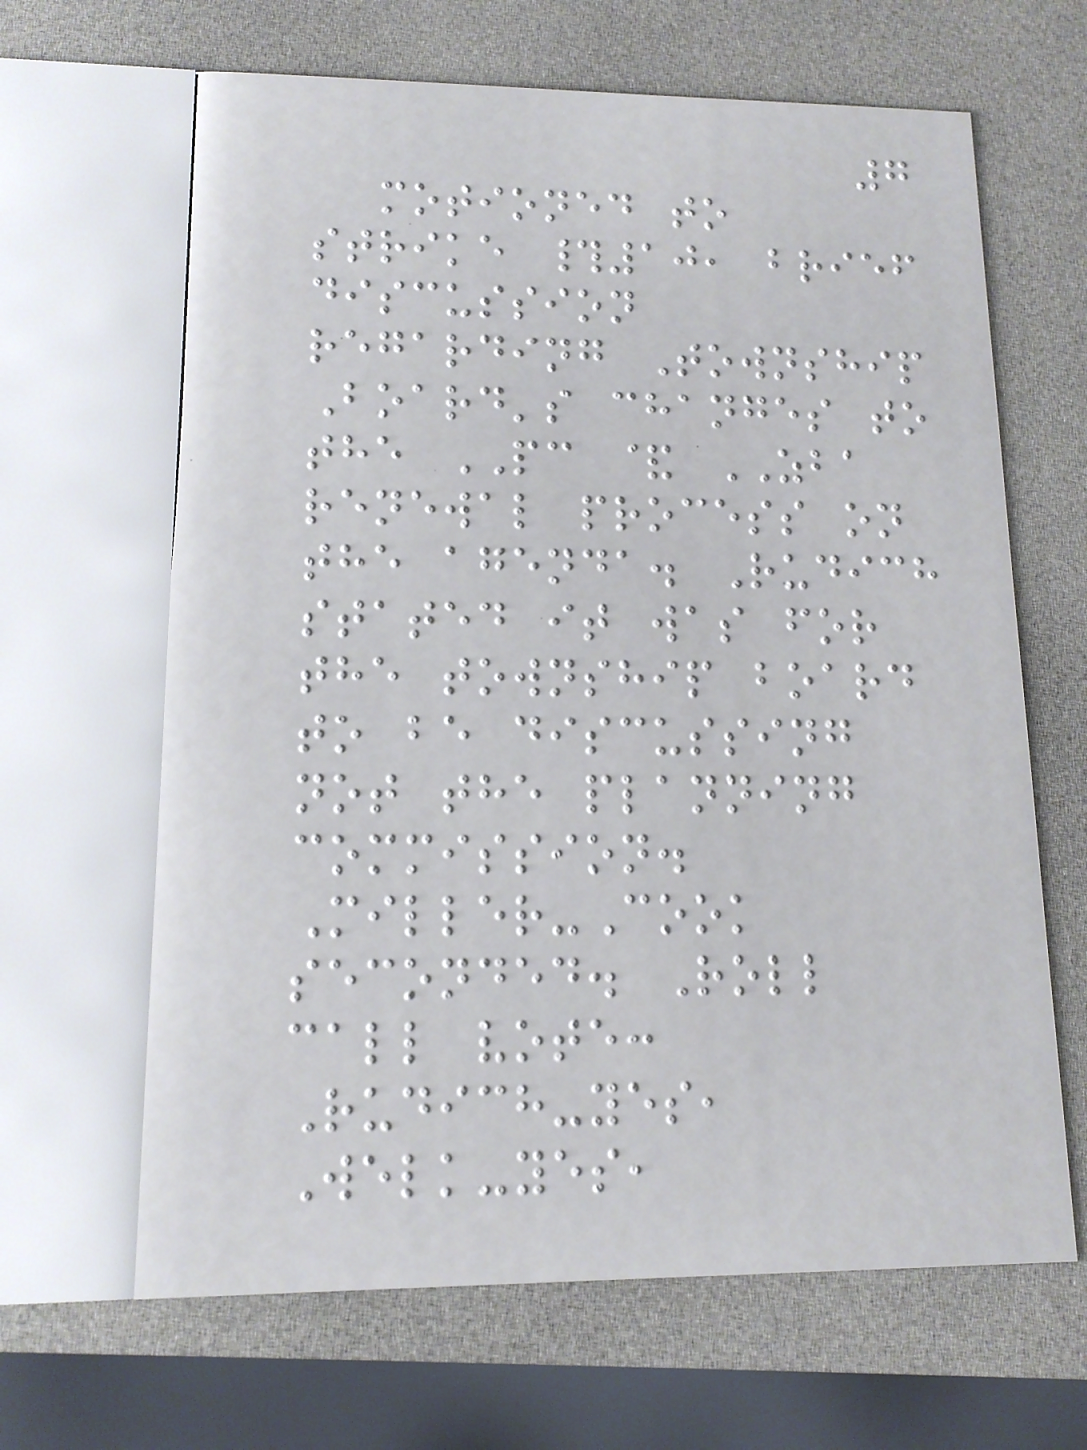7
motioned to
strike #10, brief
discussion
regarding Township
Board's changes to
the PC & ZBA
renewal process on
the agenda. Rudich
stated it was for
the township board
to be discussing
not the planning
commission.
Miller-Cook
seconded. Roll
call vote:
Rudich-yes,
Welk-yes,
